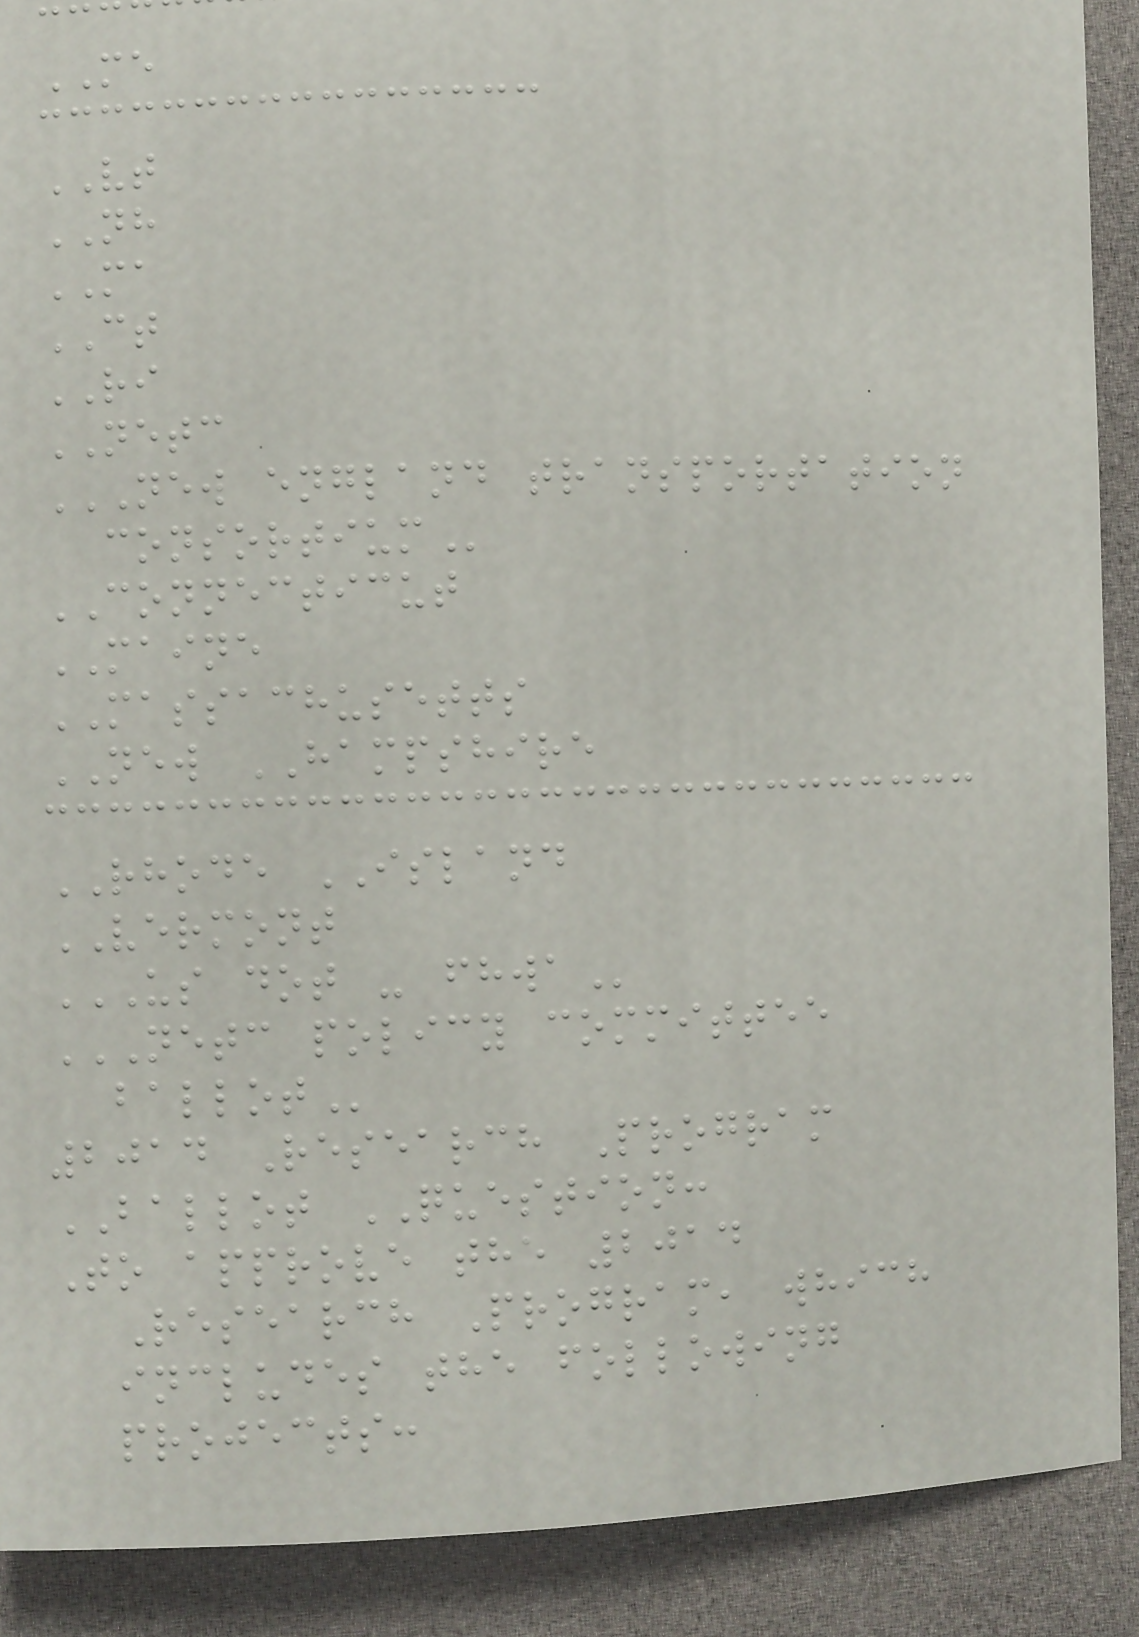ME
VT
NH
MA
CT
RI
NETC
NEW ENGLAND TRANSPORTATION
CONSORTIUM
CONNECTICUT
MAINE
MASSACHUSETTS
NEW HAMPSHIRE
RHODE ISLAND
VERMONT
US DOT - FHWA
NETC POLICY COMMITTEE
BALLOT
2014 Research Program
BALLOT QUESTION:
To approve the 2014
Research Program, which
includes the following
projects:
